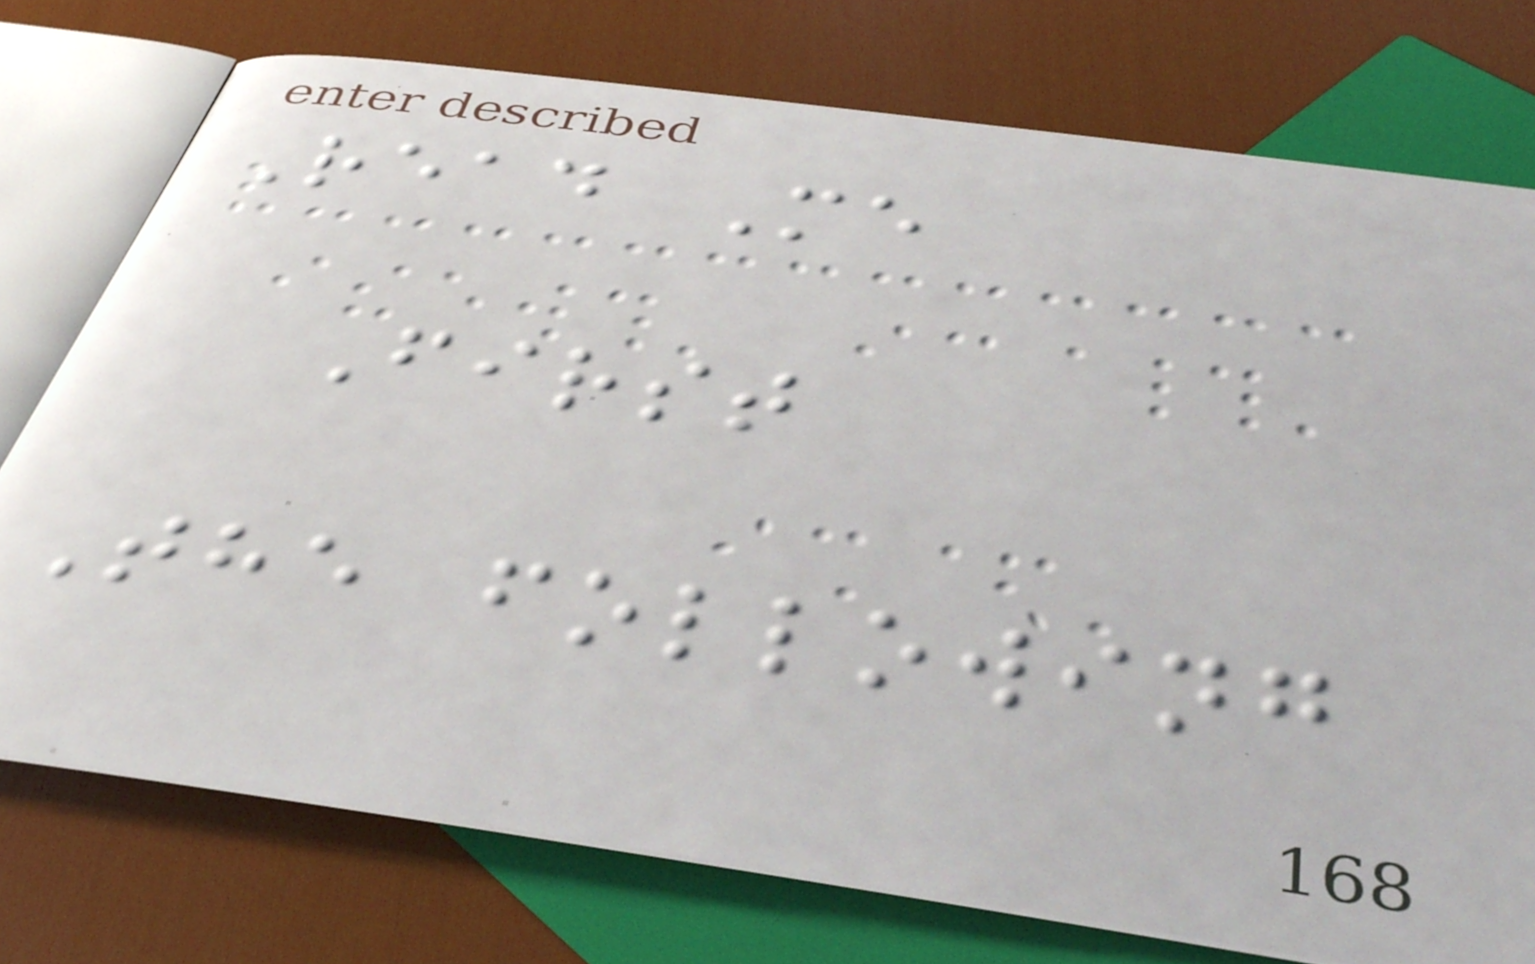Read Me
First
The following
